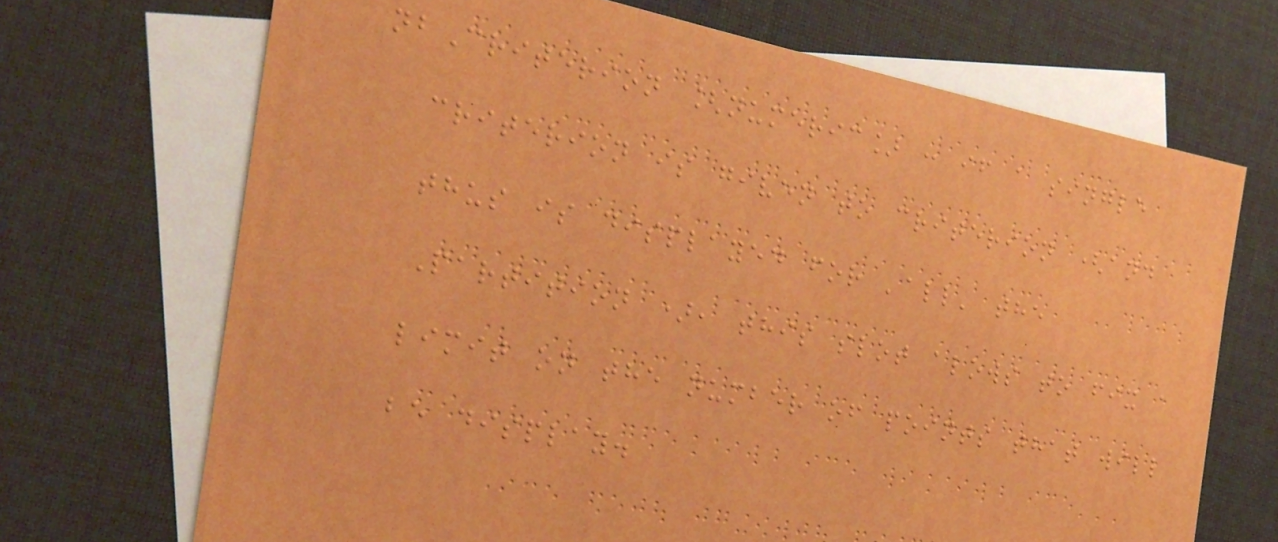nbCriterion [numeric] : if a single
criterion is given to criterion (and
thus is displayed for 'all' the
Partition ), this slot alows to fix a
limit on the number of points that will
be display.
